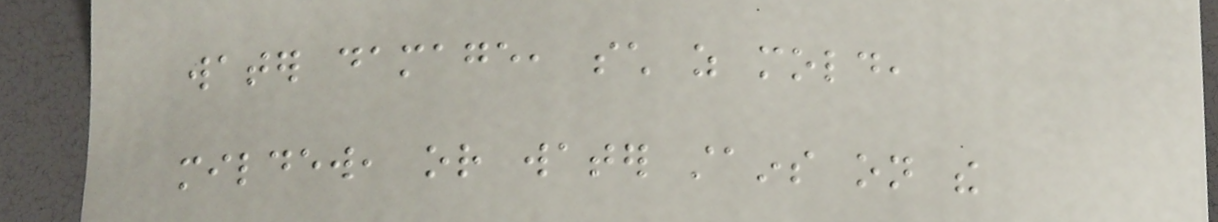water damage, such as mold,
mildew, or water stains on the
